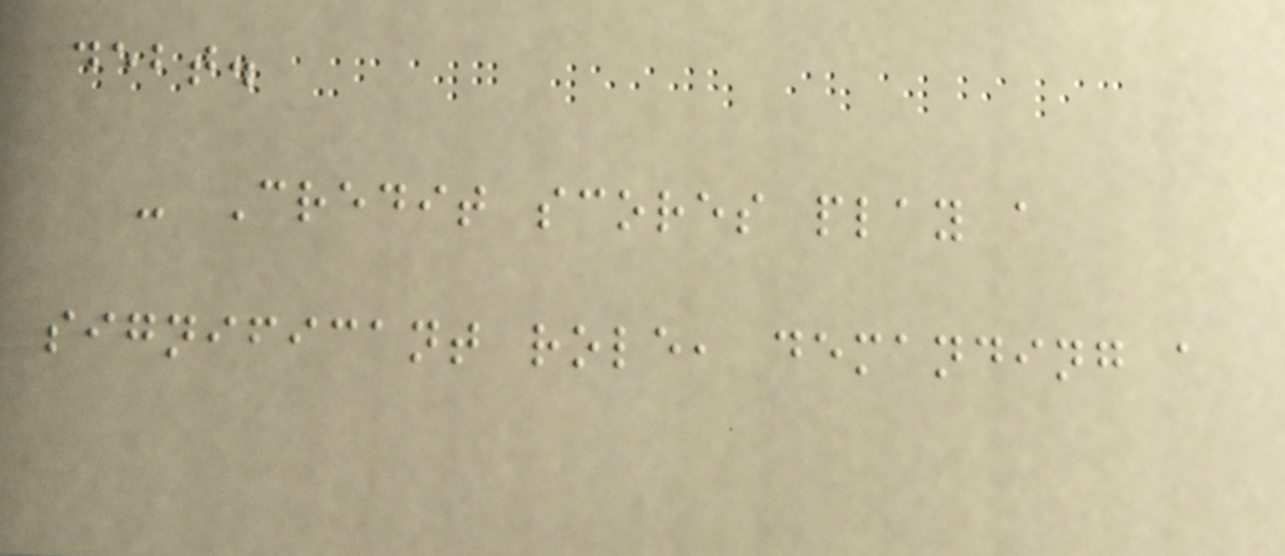debt.
- Credit scores play a
significant role, demanding a
